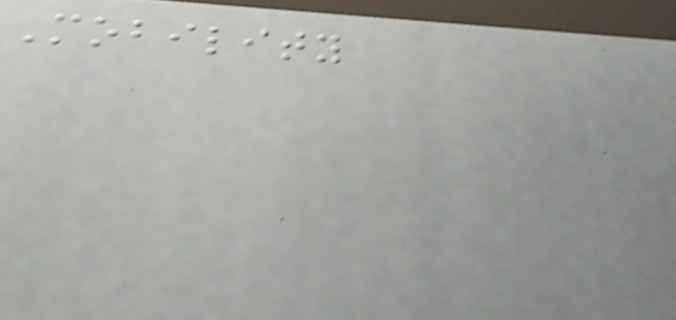Mobility
